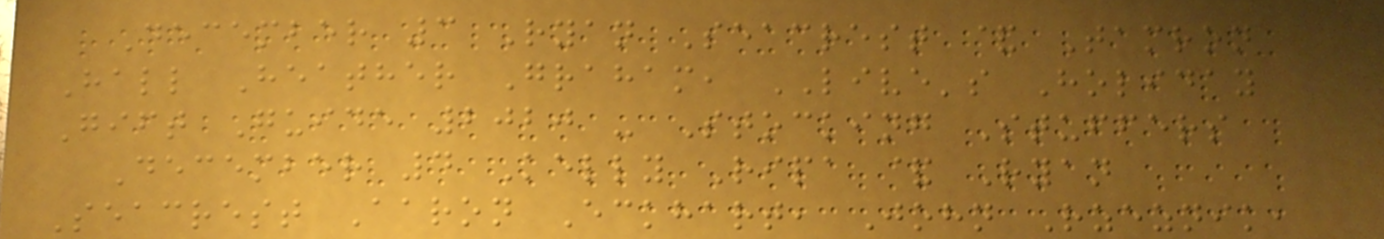December 3 Ryan Seacrest & Tamron
Hall Heather Graham, LIVE's Holiday
Gift Guide 2020 - Stocking Stuffers
December 4 Kelly Ripa & Ryan
Seacrest Aaron Eckhart, John Rzeznik,
